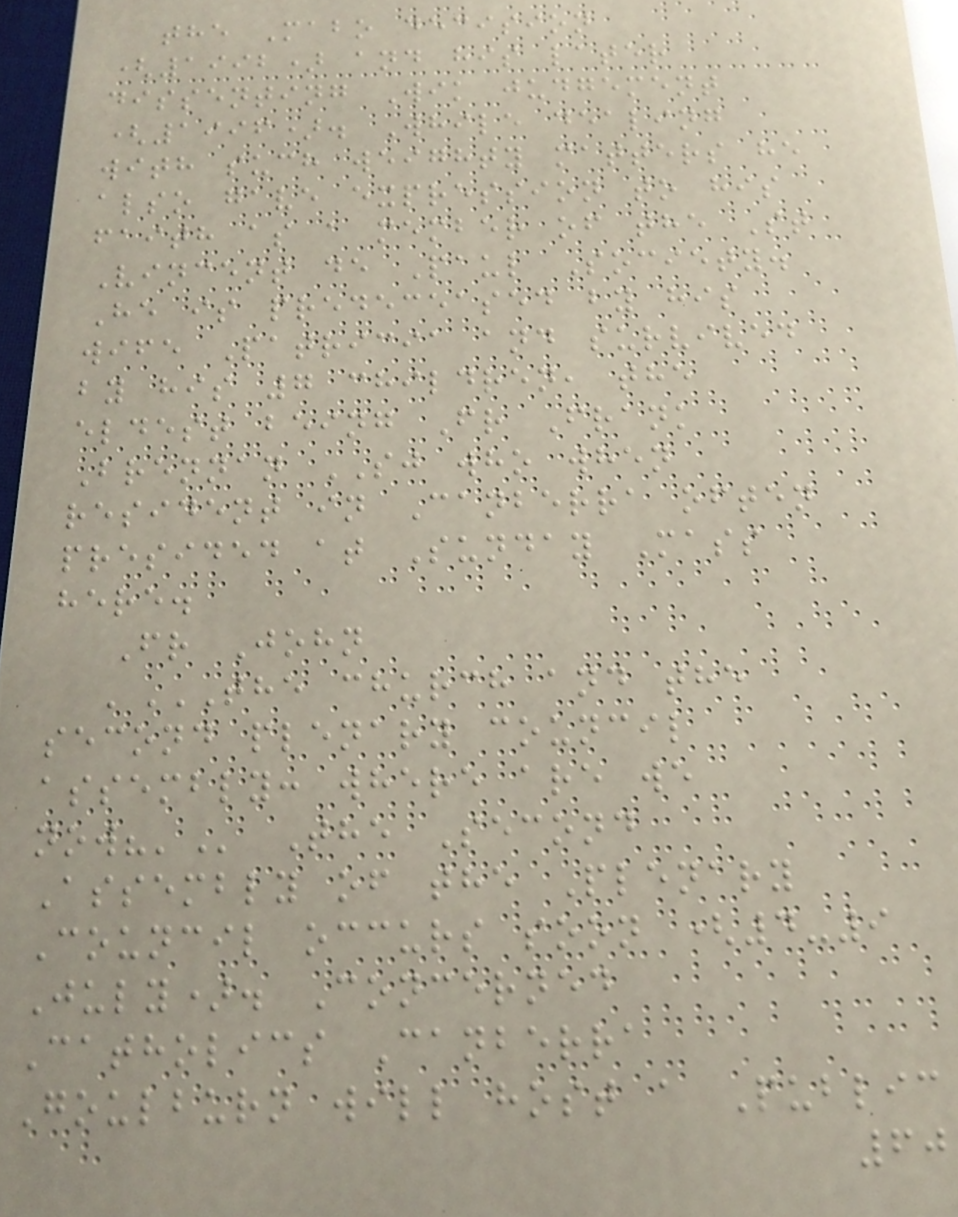the Mabo decision
(1992) and his later
dissenting Wik judgement
(1996). While dealing
with such weighty matters he
also gave expression to his
faith as a member of the St
Vincent de Paul Society.
He is predeceased by his
wife Patricia and survived
by his 7 children, the
eldest being Fr Frank
Brennan SJ who when
resident in Canberra often
presided at Sunday Mass
here.
Fr John
'THE CHURCH AND THE
SECOND PLENARY COUNCIL
ASSEMBLY: WHERE ARE WE
NOW?' The Second
Assembly of the Plenary
Council occurs soon (4-9
July). Concerned
Catholics Canberra
Goulburn will host a Public
60
